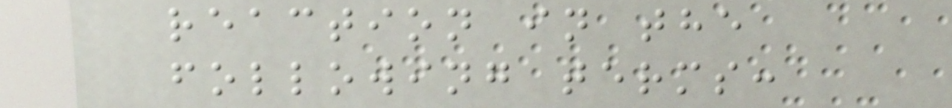reaction in the
following terms:
